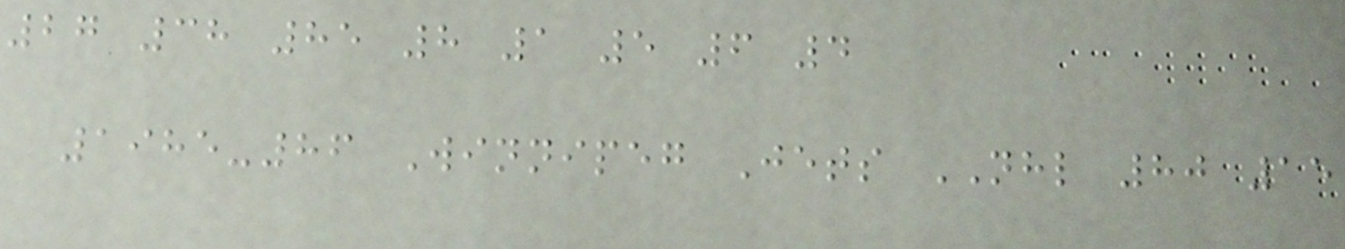27 38 85 8 1 5 6 4
1985-86 Winnipeg Jets NHL 80 15
